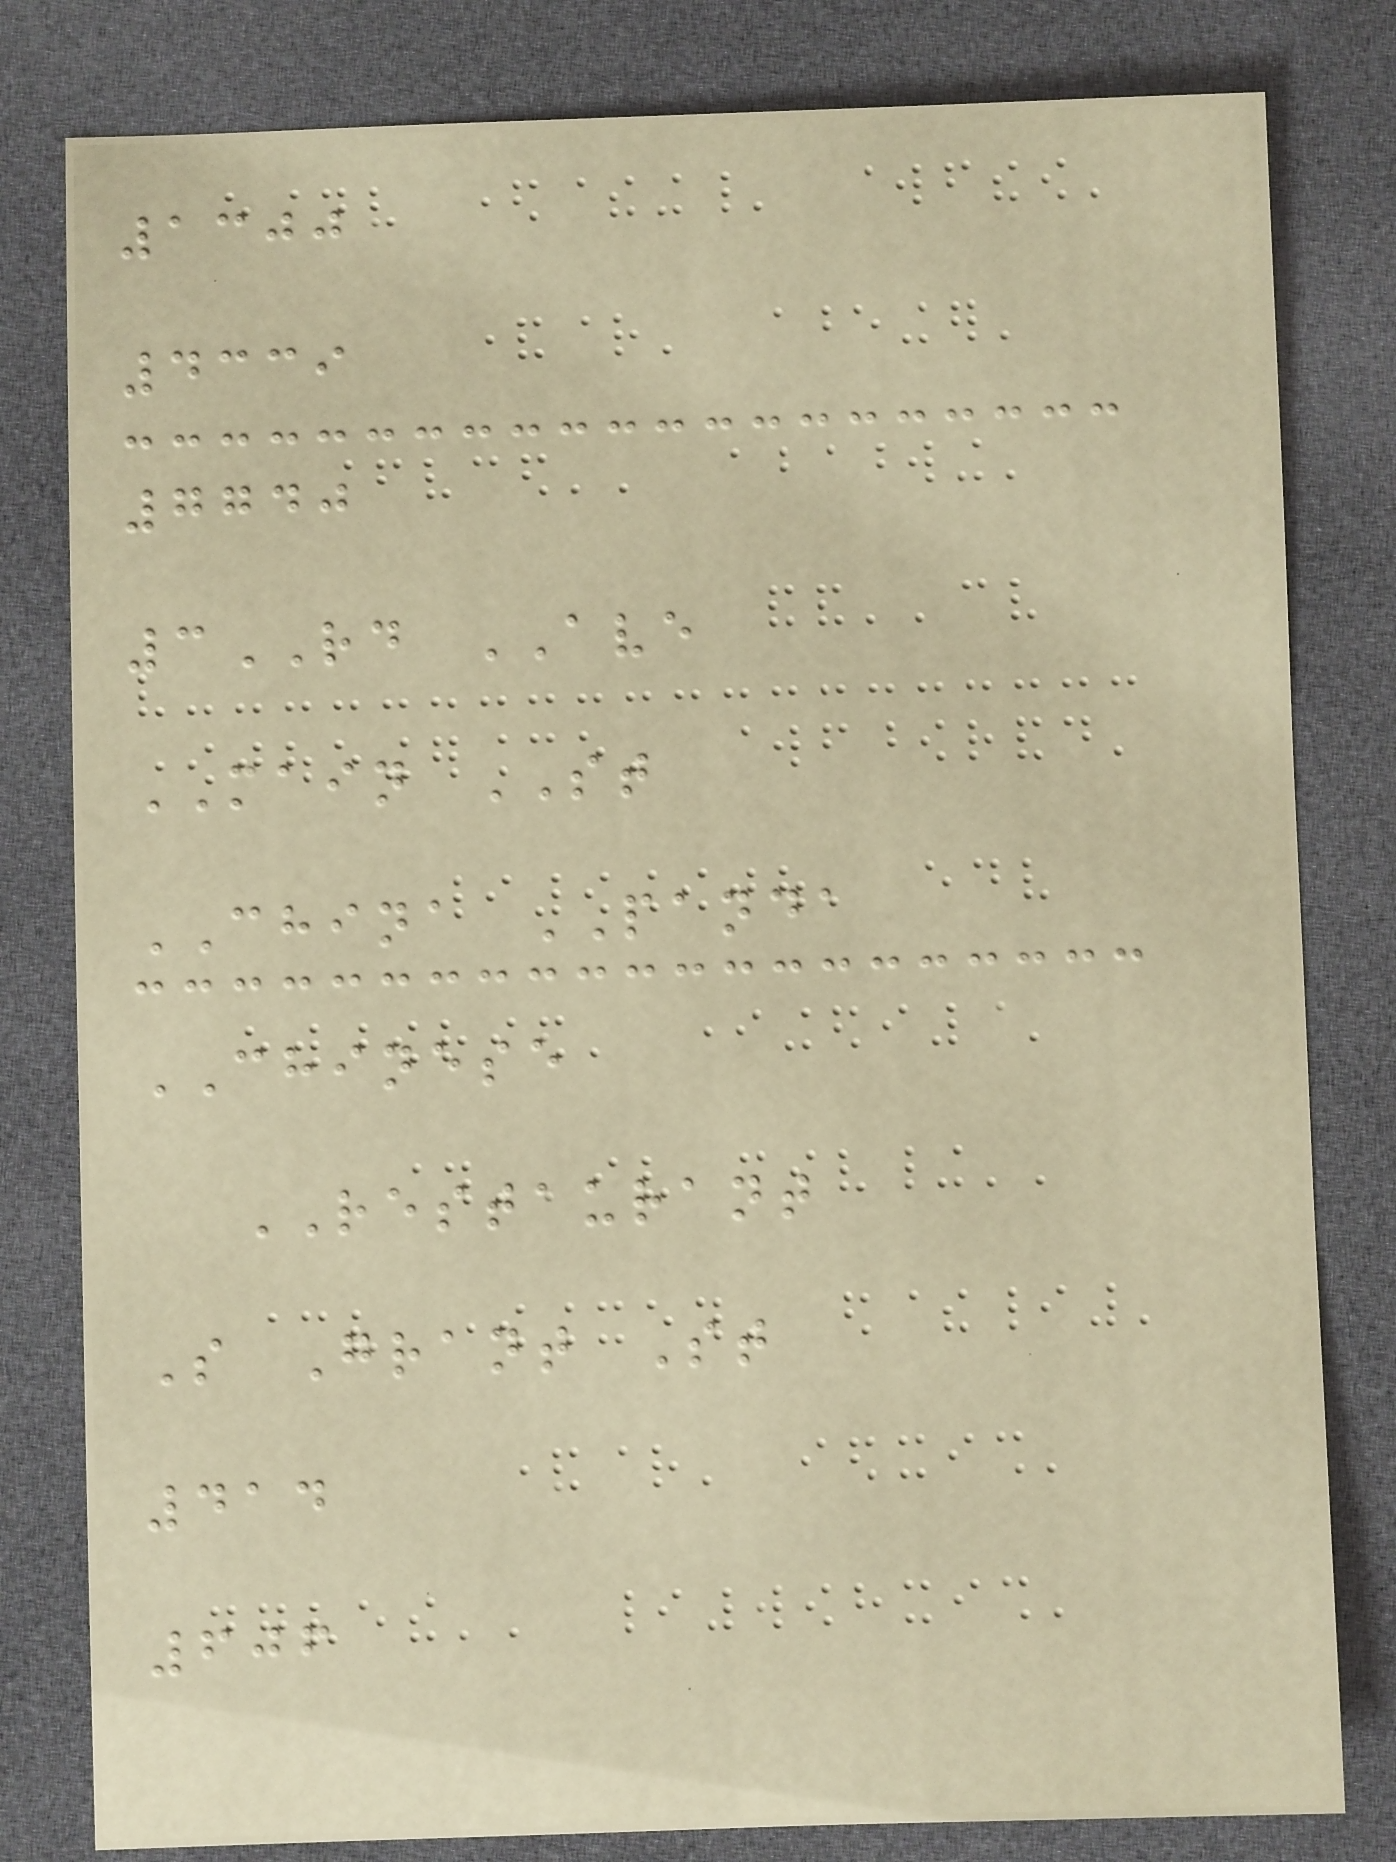1300
4339
7740
3RD AVE
MAIN ST
CHINA PANDA
CHINESE
RESTAURANT
S Grant St
414
606
